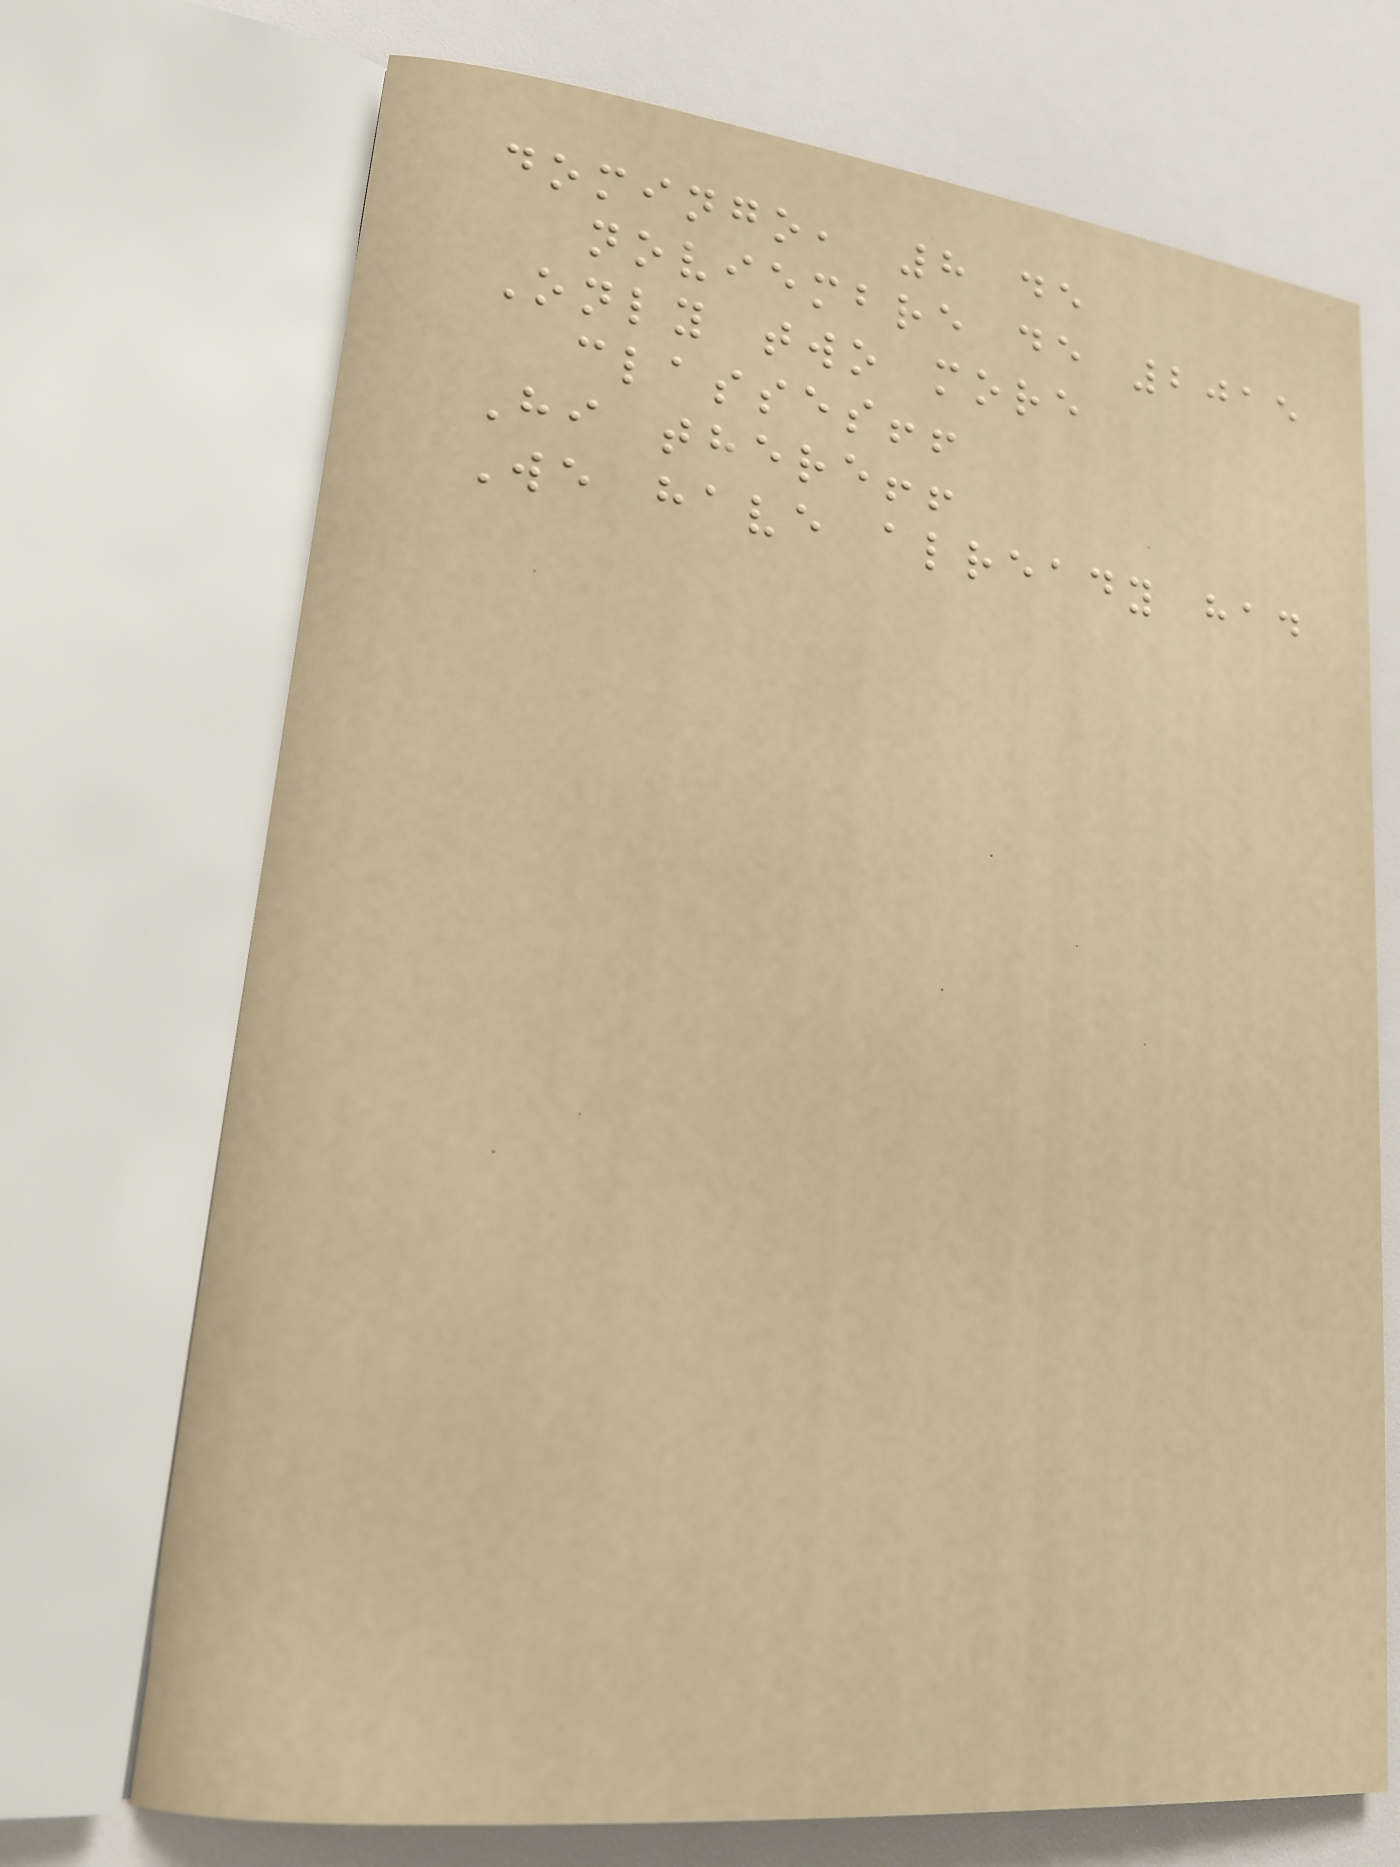domingo, 8 de
noviembre de 2015
Only two more
classes!!
Hi there!!
We have already had
